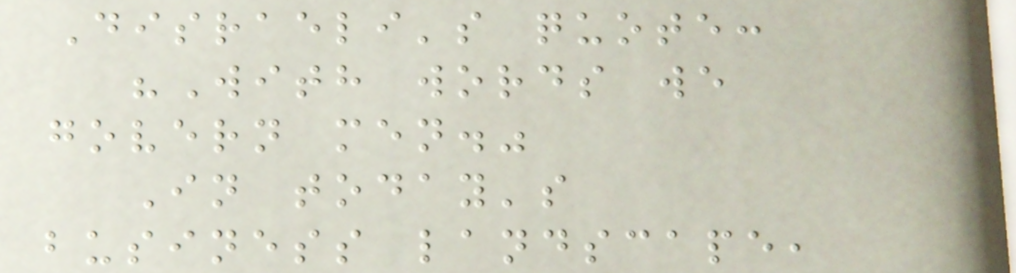Disraeli's quote:
"With words we
govern men."
In today's
business landscape,
